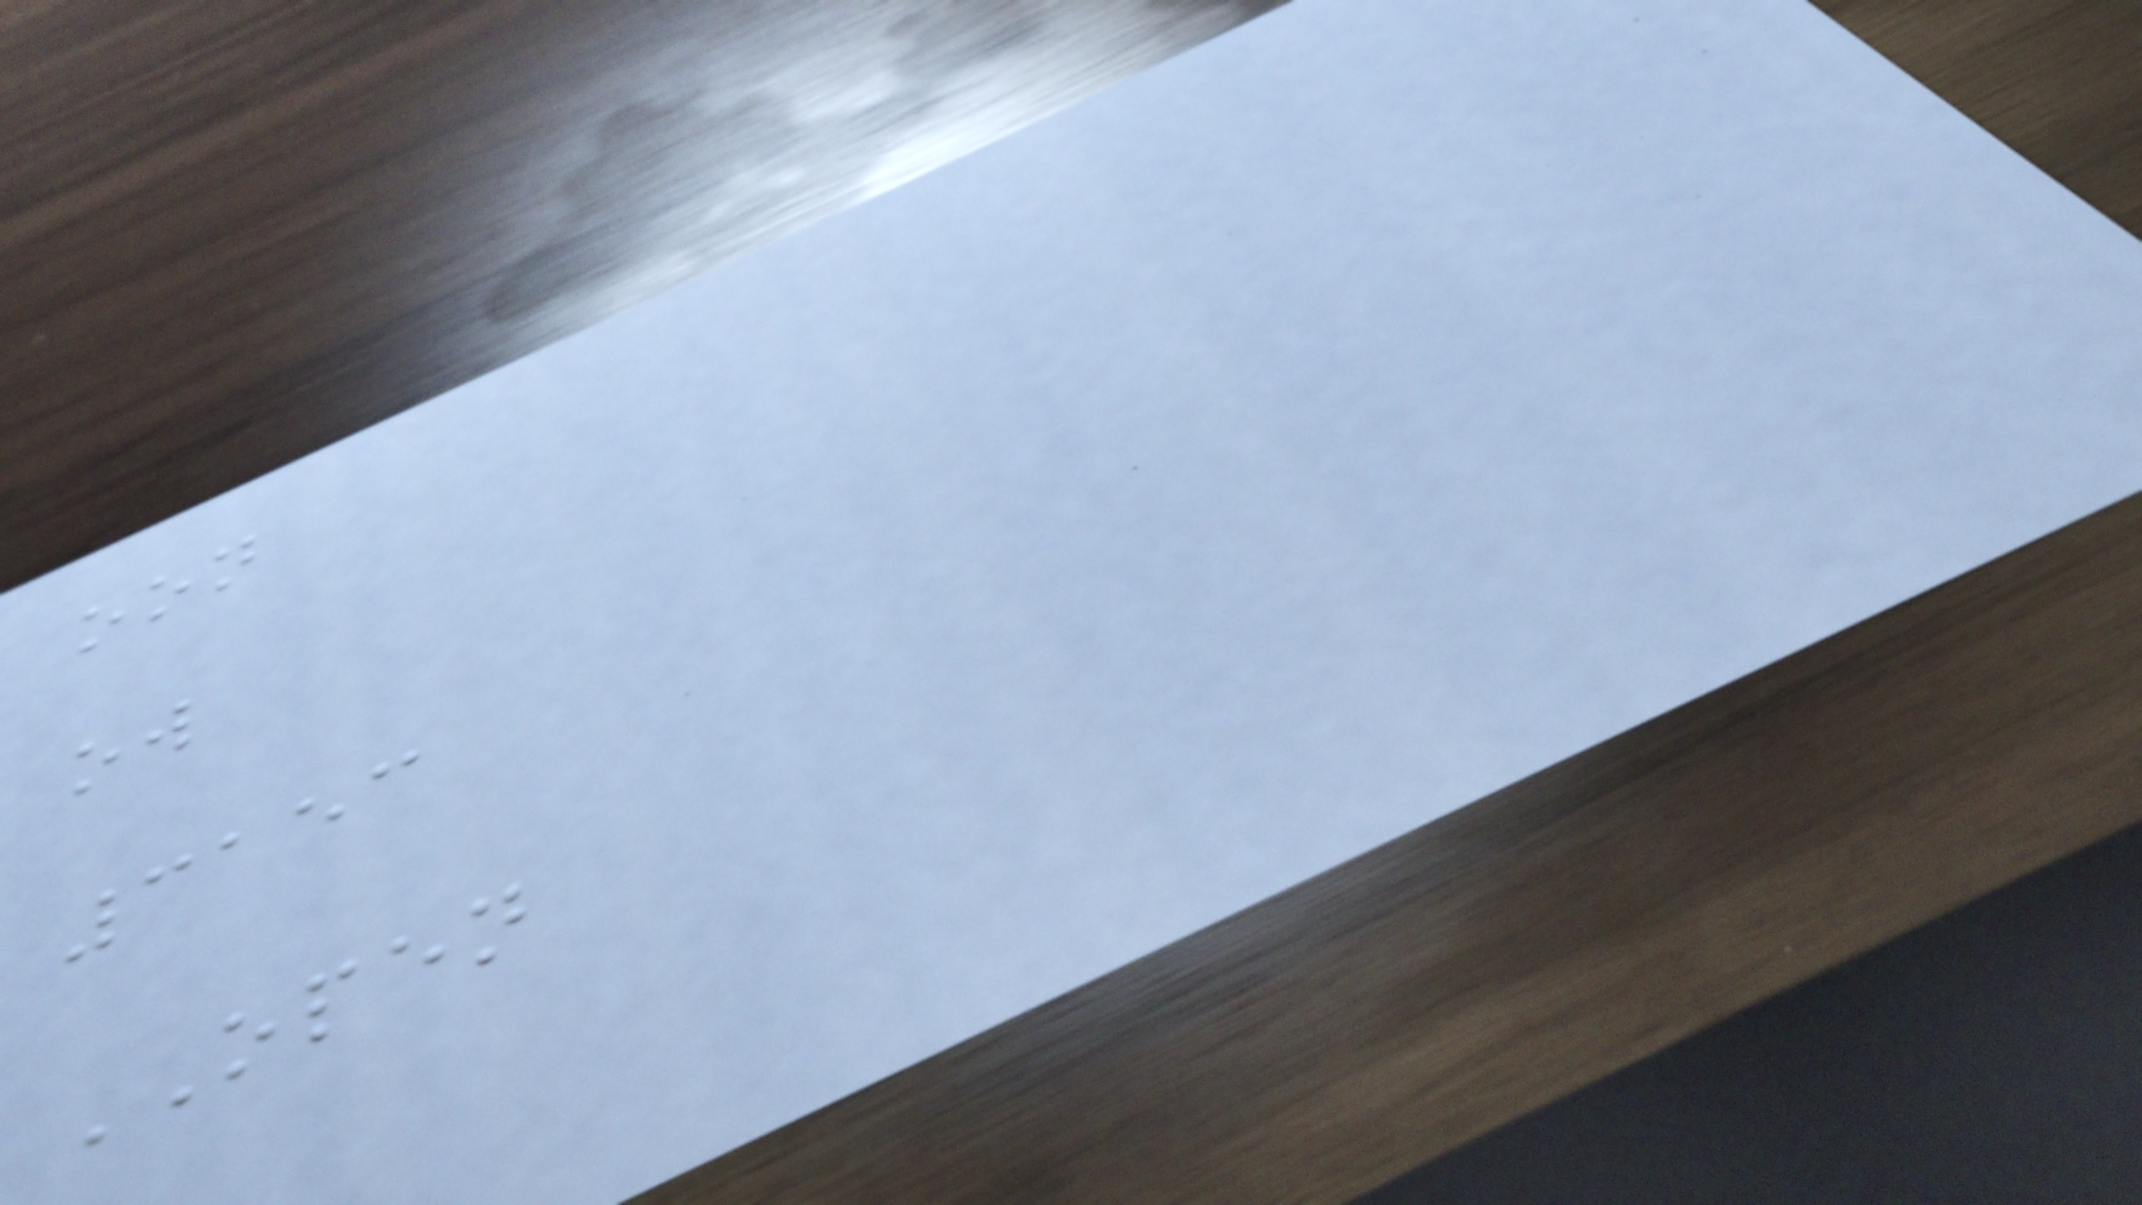oon
ow
3153
OPEN
